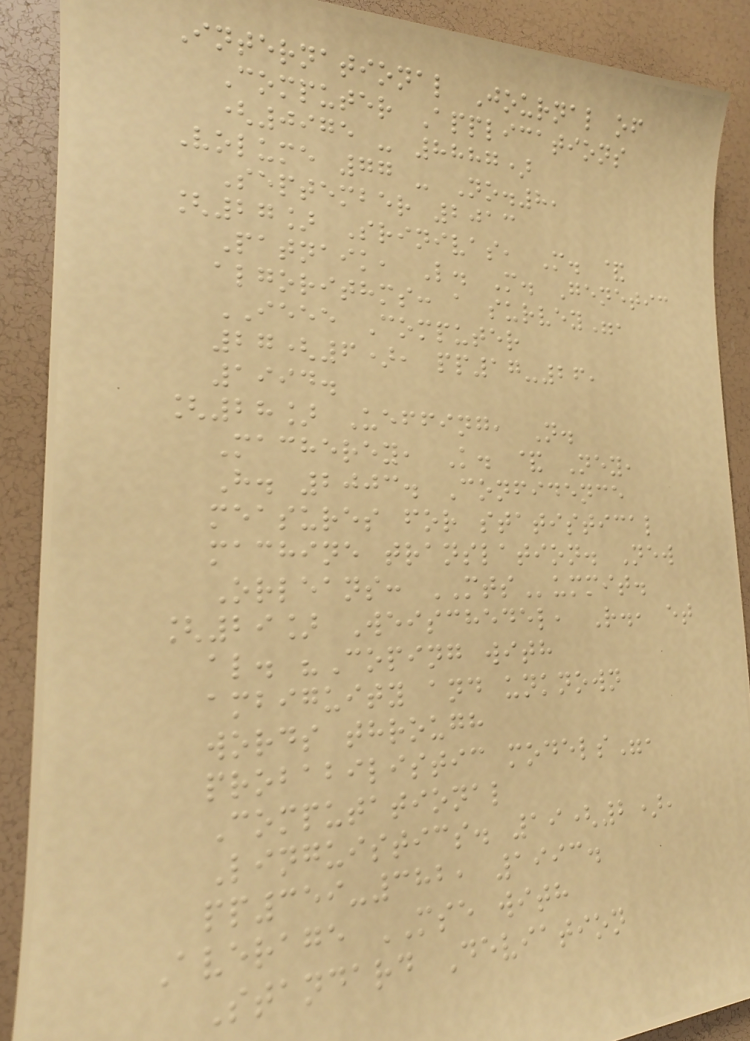International Journal of
Computer Applications
(0975 - 8887)
Volume 77 - No.8,
September 2013
[27] Srinivas, M. &
Patnaik, L. M. Genetic
algorithms: a survey",
IEEE Computer
27(6), pp17-26,
1994.
[28] Ueffing, N.
Macherey, K. & Ney,
H. 2003. Confidence
measures for statistical
machine translation. New
Orleans: MTSummit.
[29] Weischedel, R., et
al. "Coping with
ambiguity and unknown
words through
probabilistic models",
Computational
Linguistics. 19(2),
pp359-382, 1993.
Average MSE with
Standard Deviation
